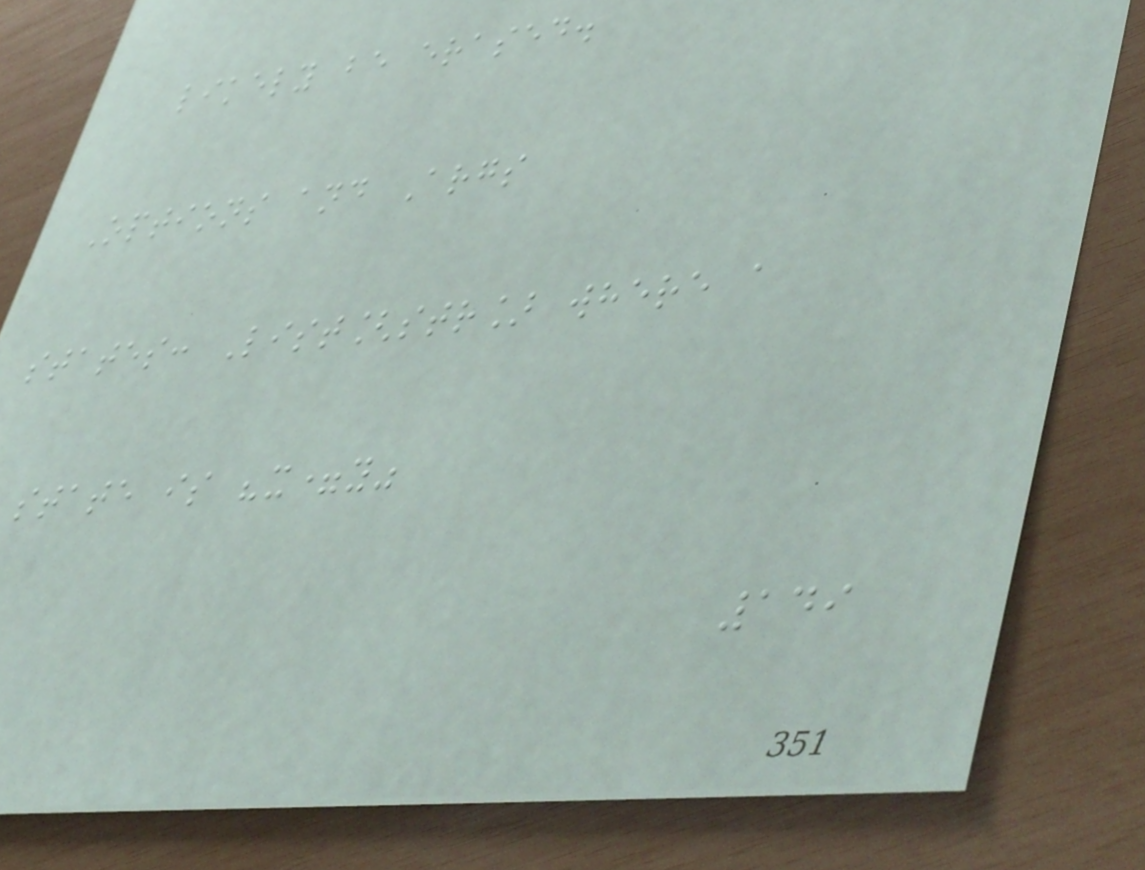likely be erased.
Options and Args
states: List[str] where a
state is "x=y"
149
